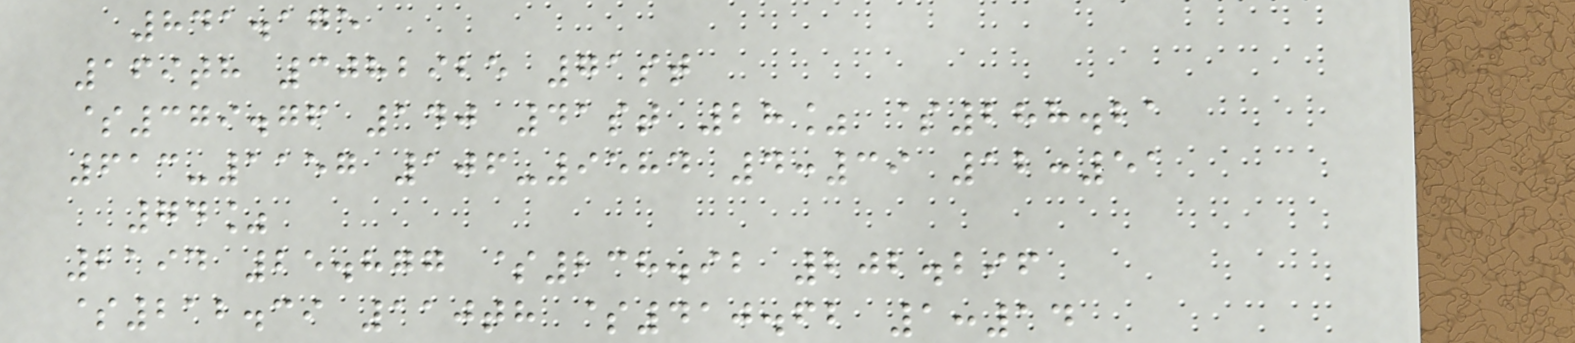841.175
169th 3082925 71st
$379.76 140 41st 28% $288.21
613-1157 106-9584 4:39 12:51
74%
2194 25.877 $238.92 202.296
$212.39 110th $410.62 1:14
